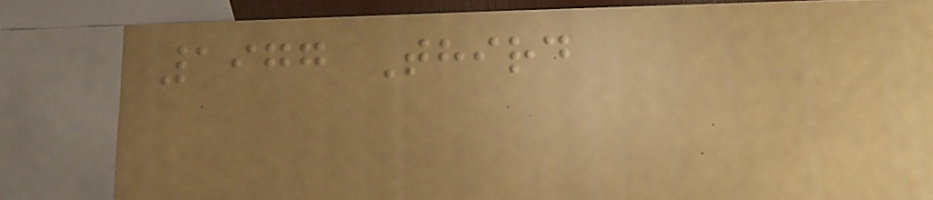1977 Third
